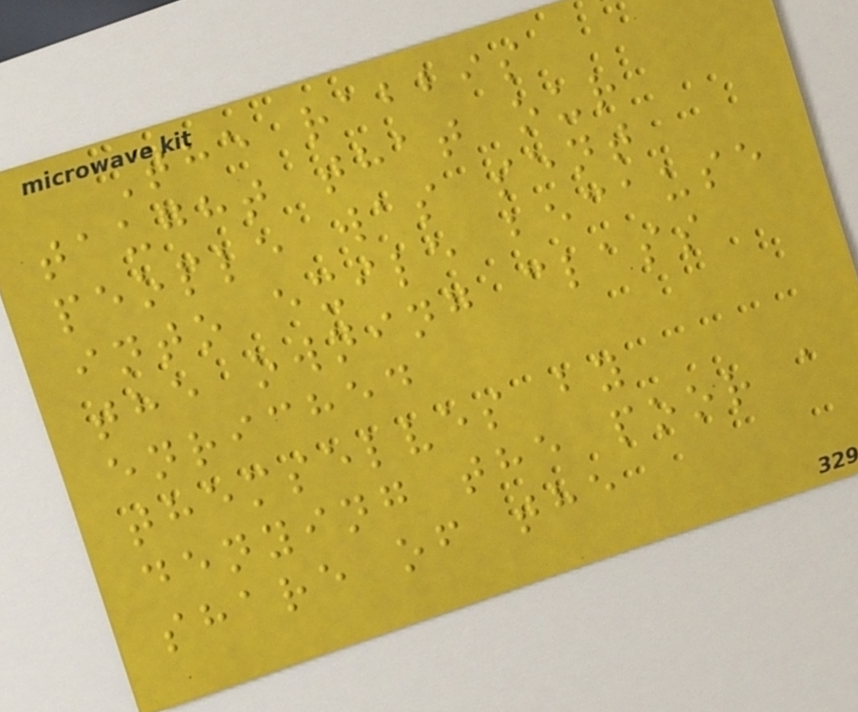The rabbis
taught that our
people was sent
into exile because
the owning class
enriched
themselves by
denying the poor a
share of the
